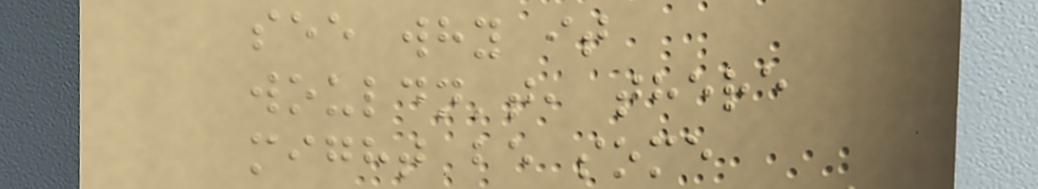see why it
wouldn't, there
might be some
